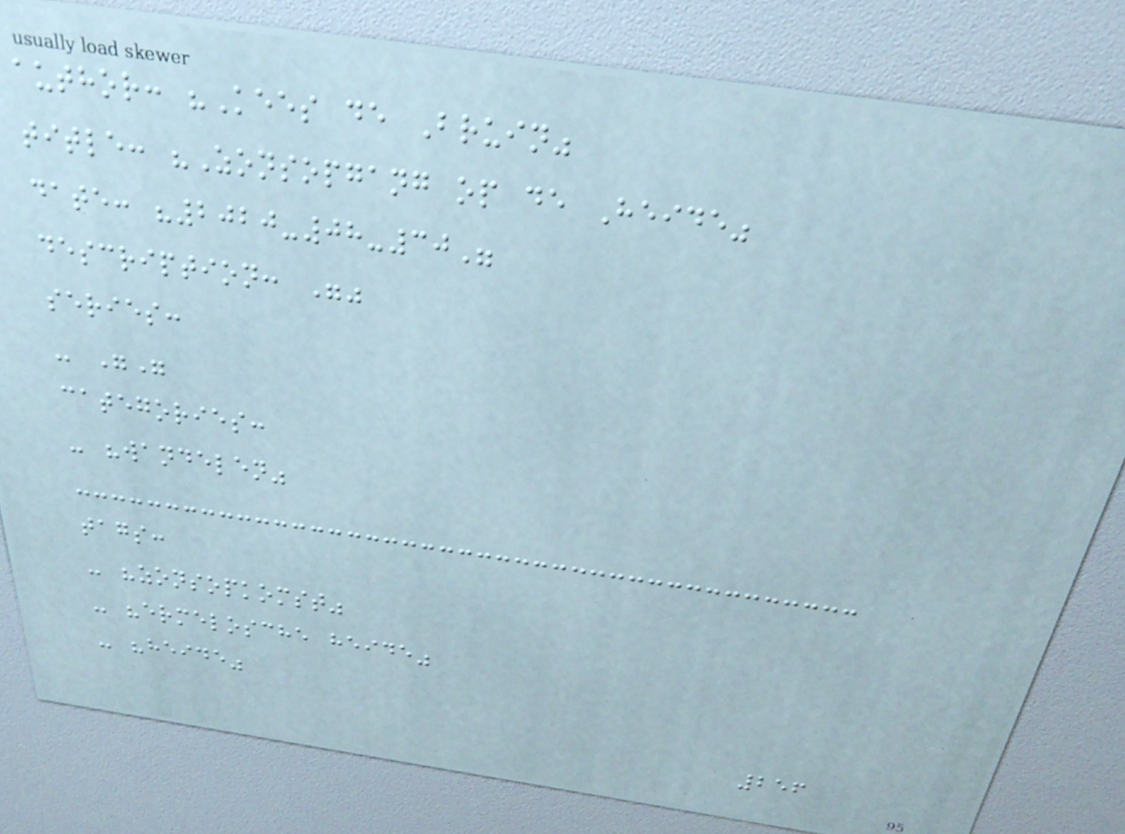author: "Kees de Bruin"
title: "Zonsopgang op de Heide"
date: "2020-08-30"
description: ""
series:
- ""
categories:
- "wandelen"
tags:
- "zonsopkomst"
- "ermelosche heide"
- "heide"
256
